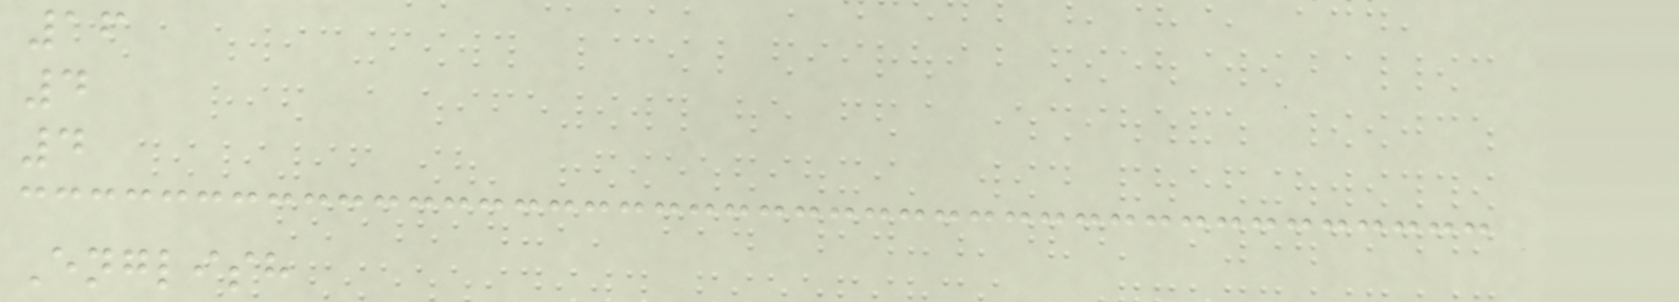16
4
4
English
